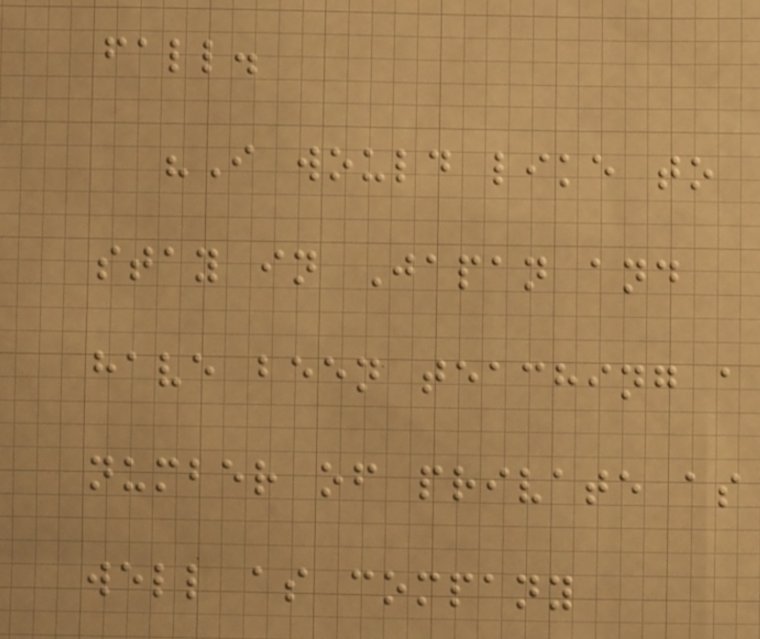fall.
"I would like to
stay in Japan and
have been teaching a
number of private as
well as company
